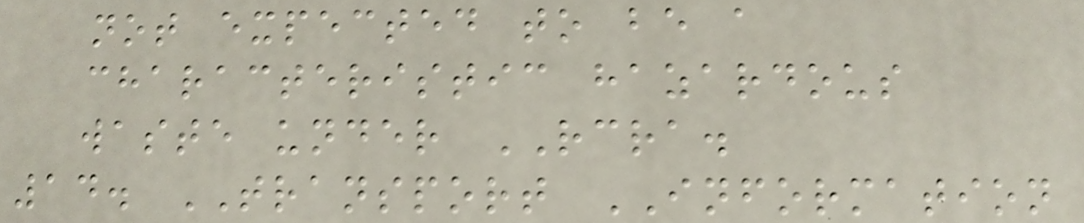not expected to be a
characteristic hazardous
waste under RCRA.
14. TRANSPORT INFORMATION
